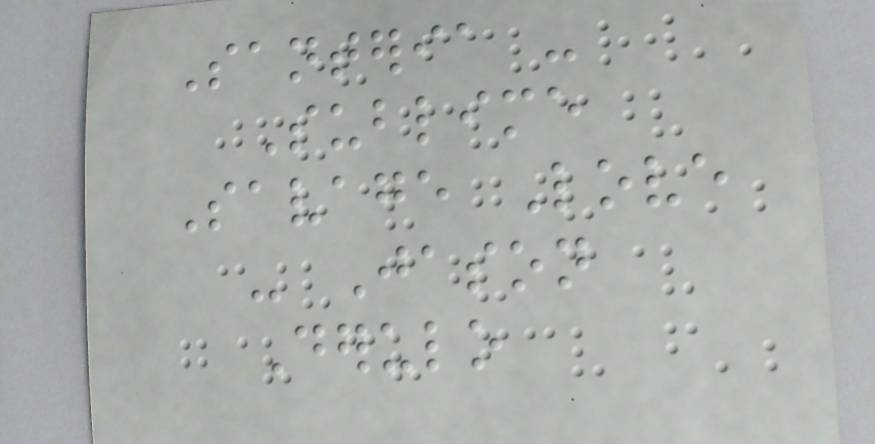Santeria -
Sublime
Savage Love
- Jason
Derulo
